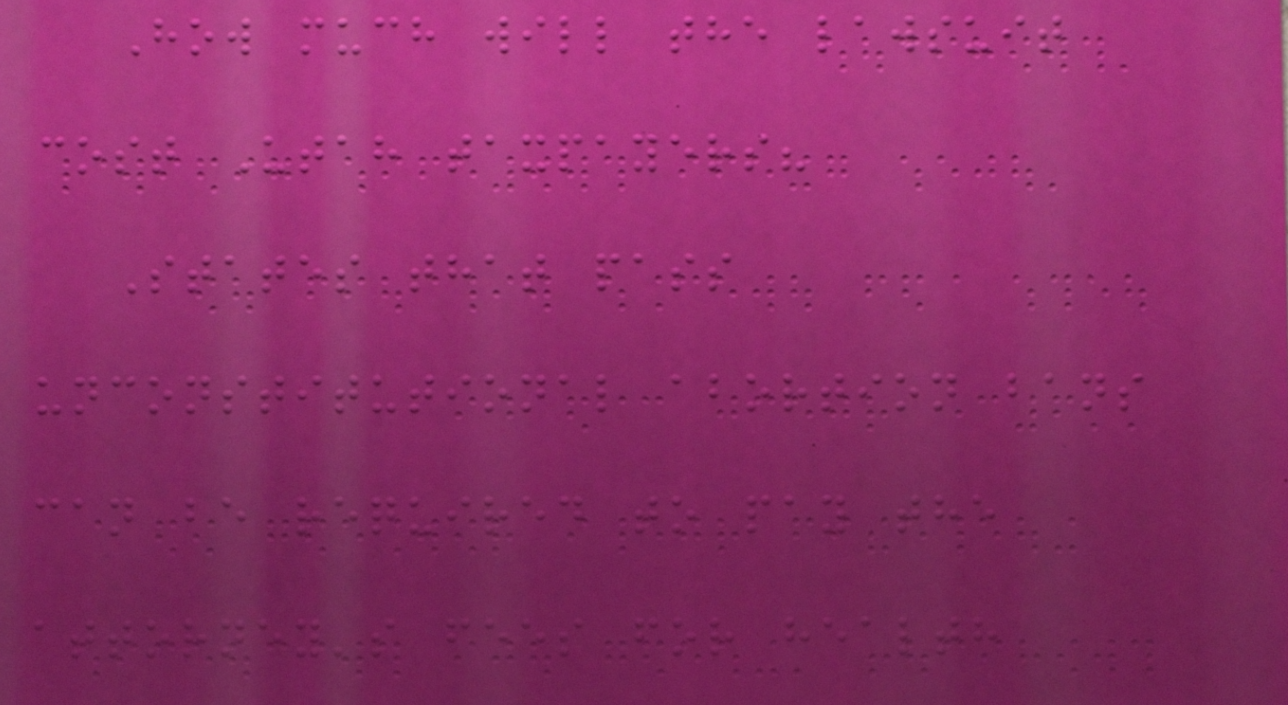How much will the lawsuit
cost Utah taxpayers?
States that pass
unconstitutional abortion bans
can be required to pay the
attorney's fees for health
